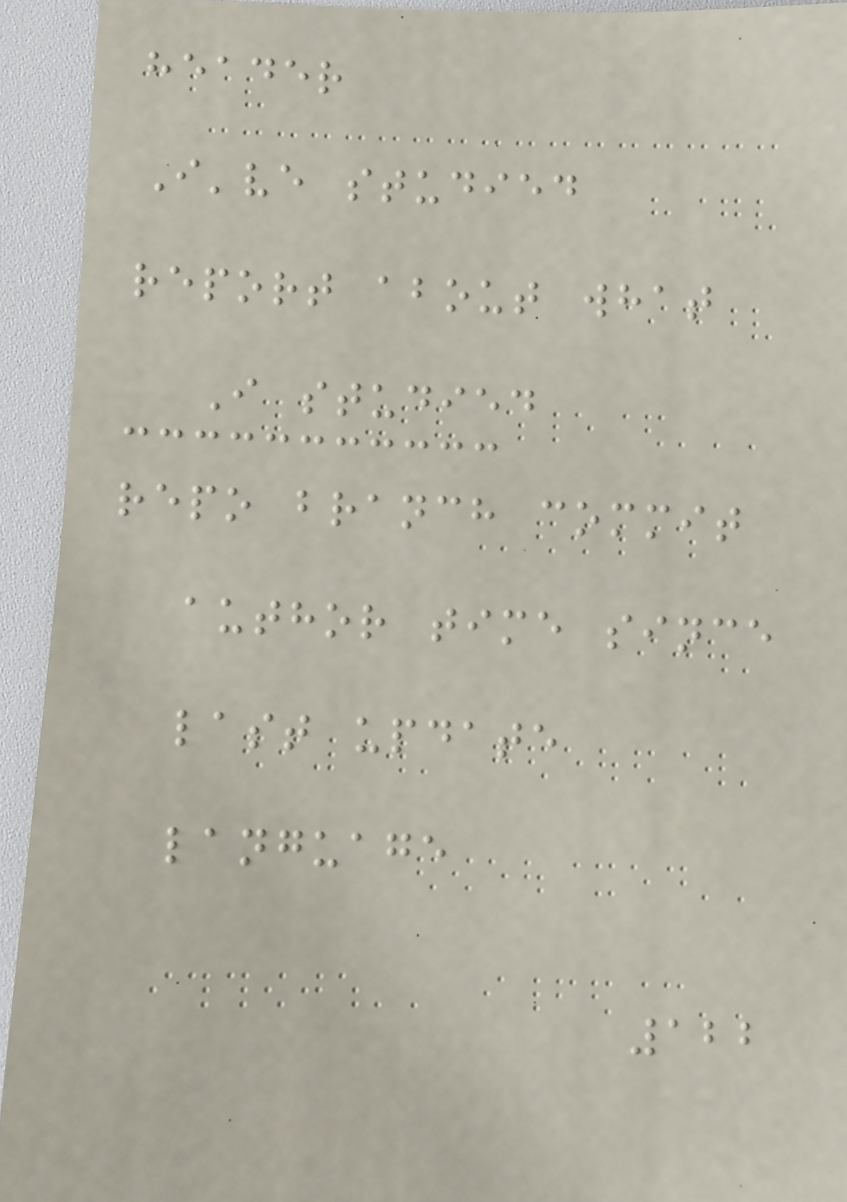header
I've studied
report about what
I studied
repo branch commit
author time since
last update
language
122
